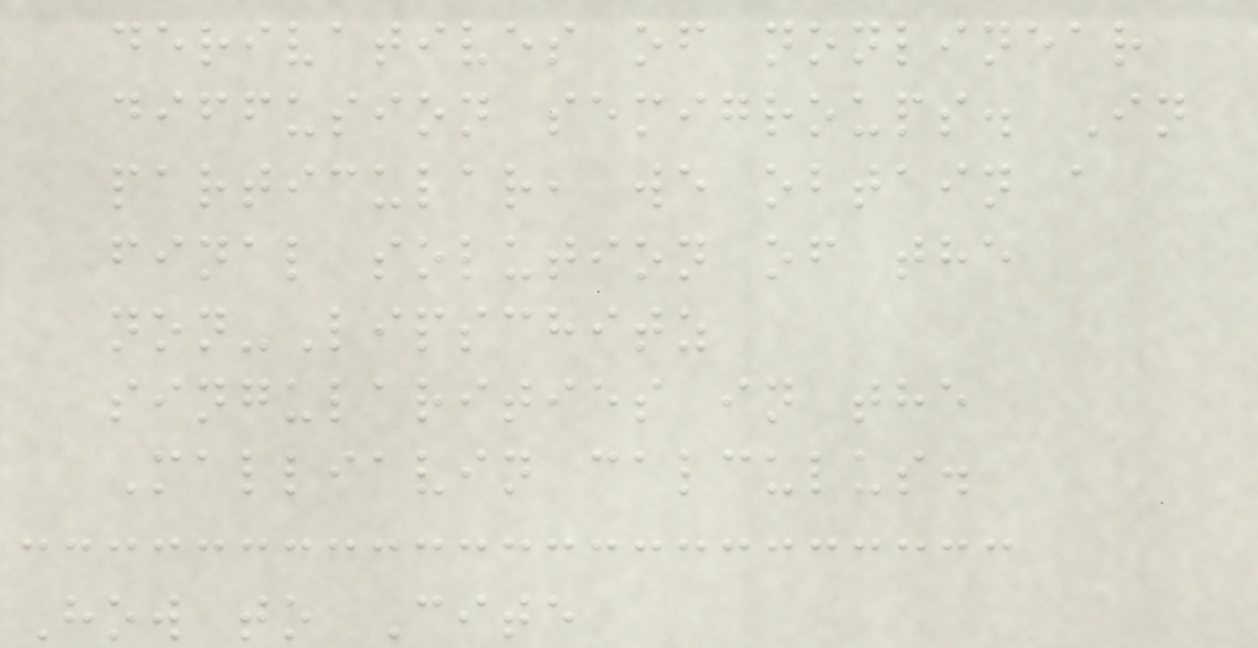derivatives of nonlinear
diffusion semigroups. In
particular, we obtain a
final solution of the
non-Lipschitz
singularities in the
Malliavin calculus.
How to Cite
